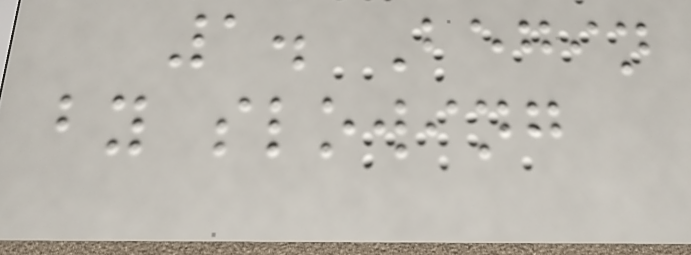1. Begin
by slowing
